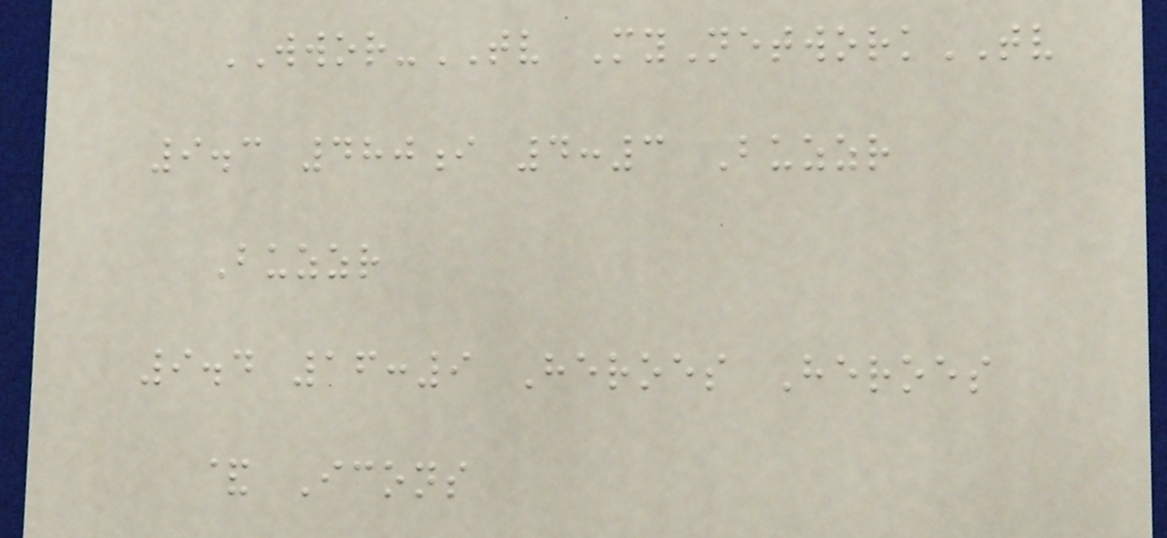WWOR-TV MyNetworkTV
9.3 480i 4:3 Buzzr
Buzzr
9.4 16:9 Heroes Heroes
& Icons
